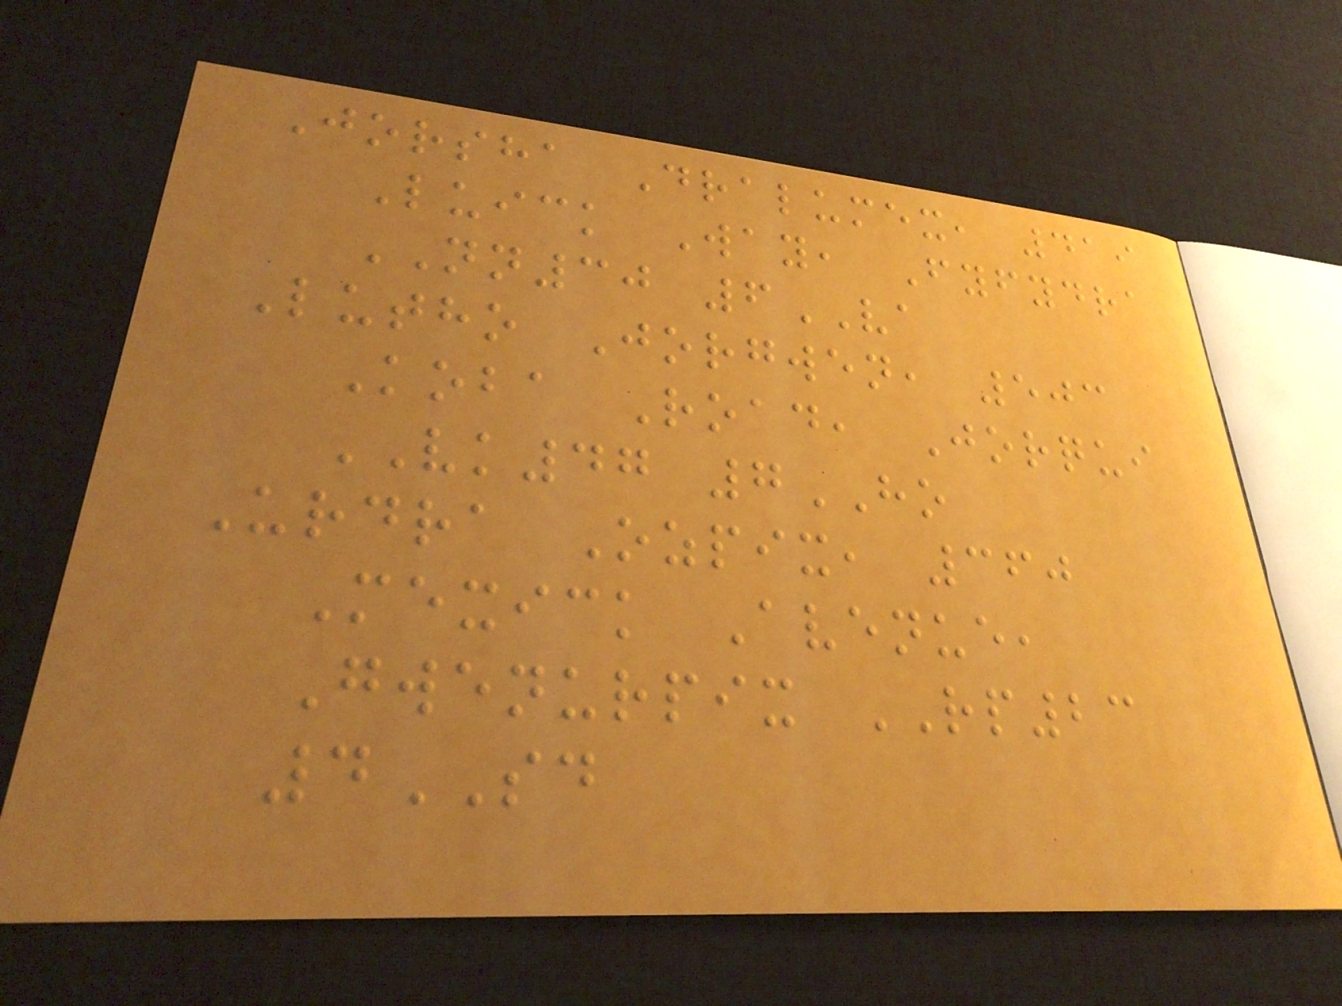Jorsha Dralumex, 419
Luick Way, Fyfydra
NN30 6VA
Lutho Jorgwen, 503
Koba Road, Jorqui
VK47 7HO
Urdra Ozpix, 360
Mexick Avenue,
Gwenurpix RP23
4SD
